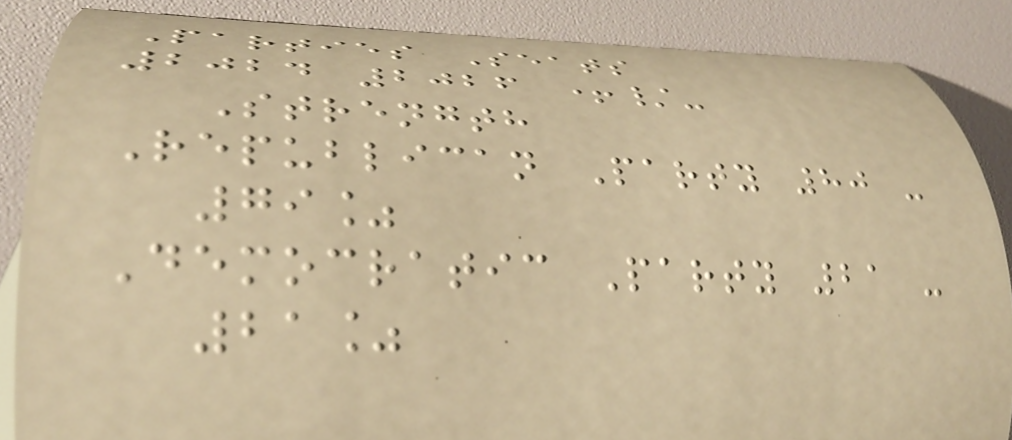Parties Seats
2024 2026 +/-
Strength
Republican Party 80 -
79%
Democratic Party 21 -
21%
